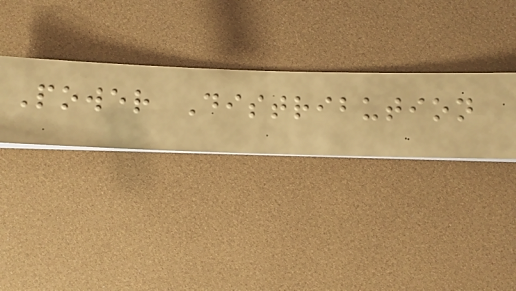Power Distribution
